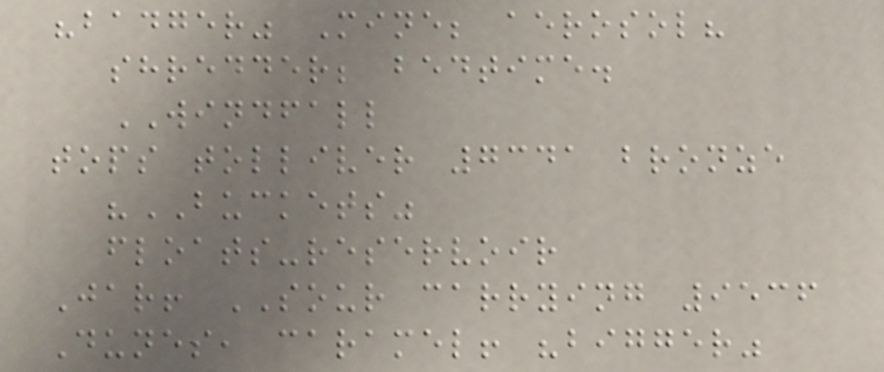"badger" Mine; aerosol?
shredder; bedtime.
WINDFALL
tops tolliver 7341 bronze
"BUCKETS"
floats-reservoir
Jar! SOUR carrying 9536
Dunes, caramel! "bigger"
